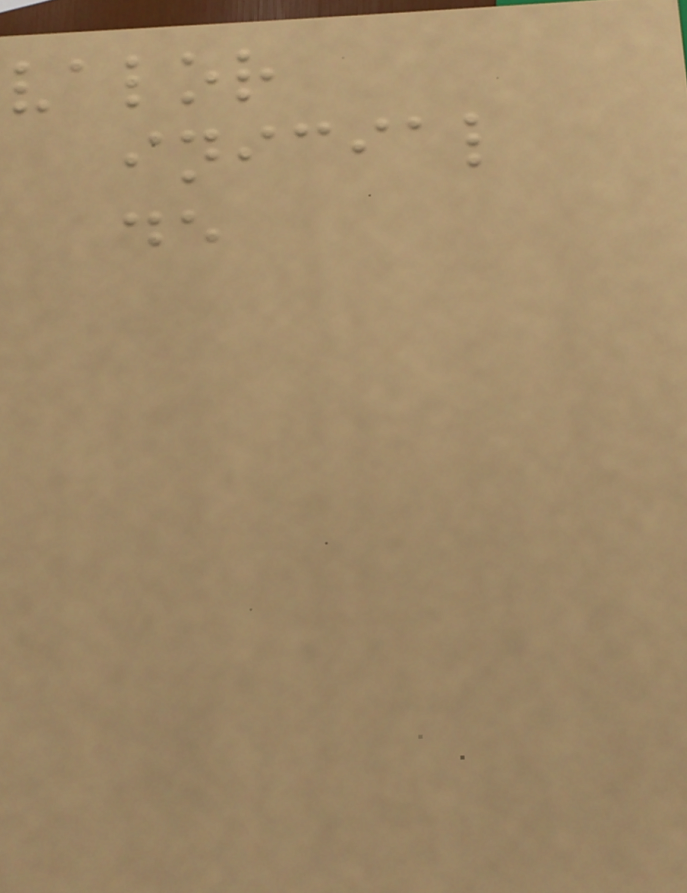valor
inicial
de
